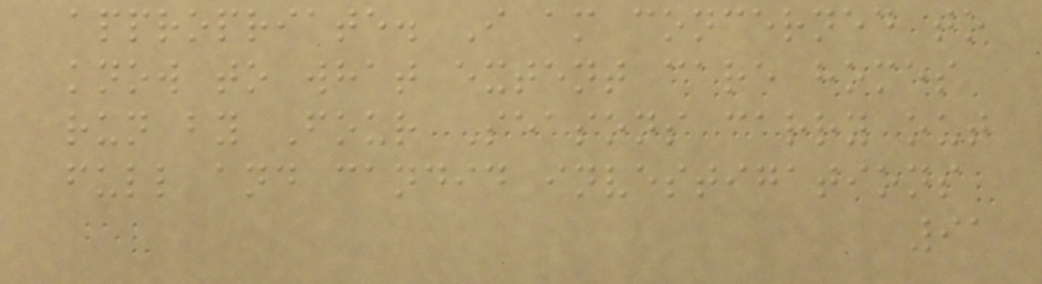appropriate. I am concerned to
know to what extent care homes
run by Four Seasons carry out
full and candid investigations
91
